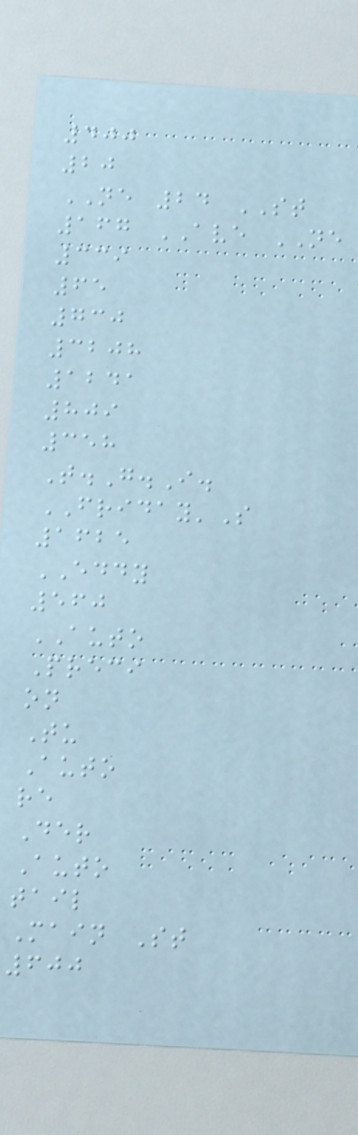400
20
NE 24 ST
167 AVE NE
339
65
730
3208
1241
809
358
T.G.I.
FRIDAY'S
1625
EDDY
560
AUTO
Preci
on
Tu
Auto
re
Der
Auto
tail
Main St
600
